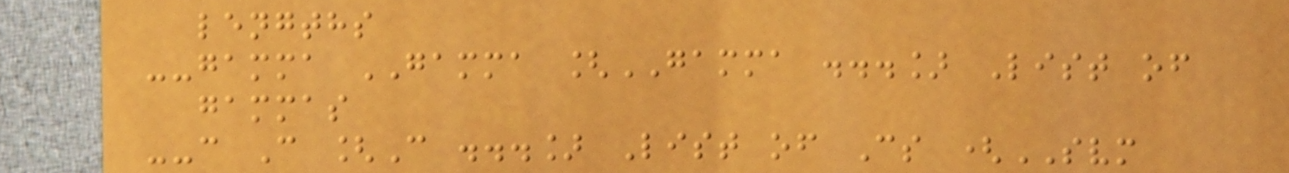lengths
--gamma GAMMA [GAMMA ...] List of
gammas
--c C [C ...] List of Cs (SVM
